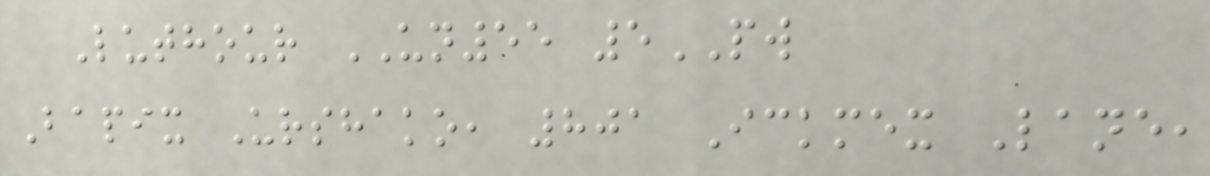Luthour UN55 5PW
Bapix Urshako, 801 Ickmex Lane,
